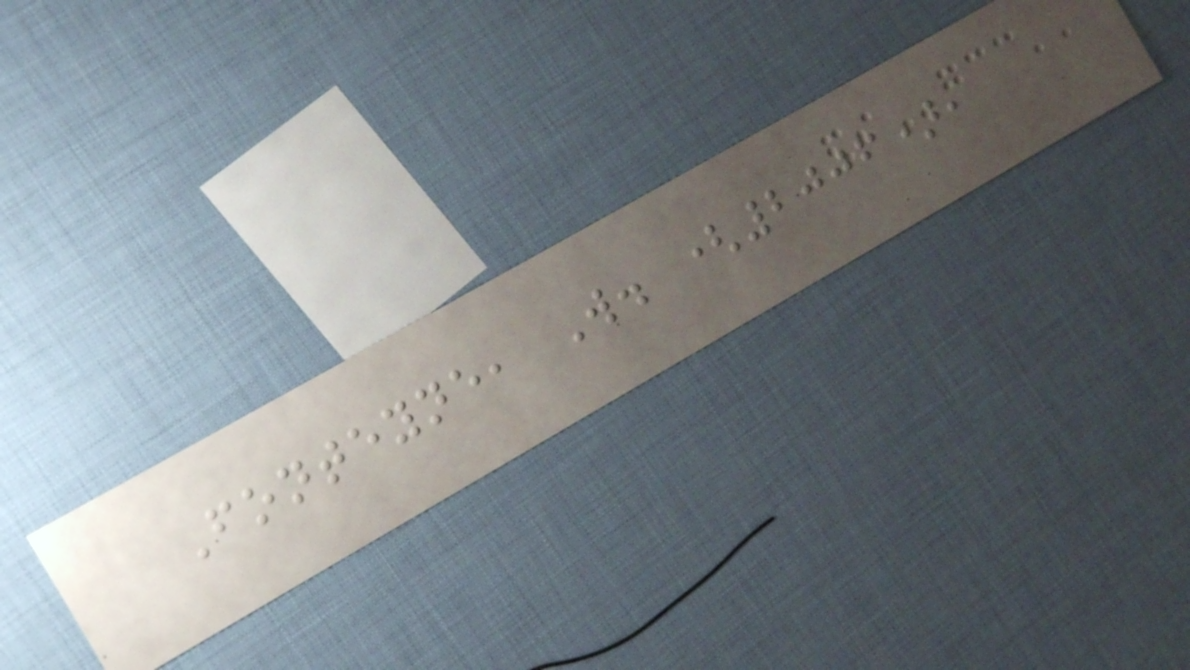Fonteyne, W. (2006),
